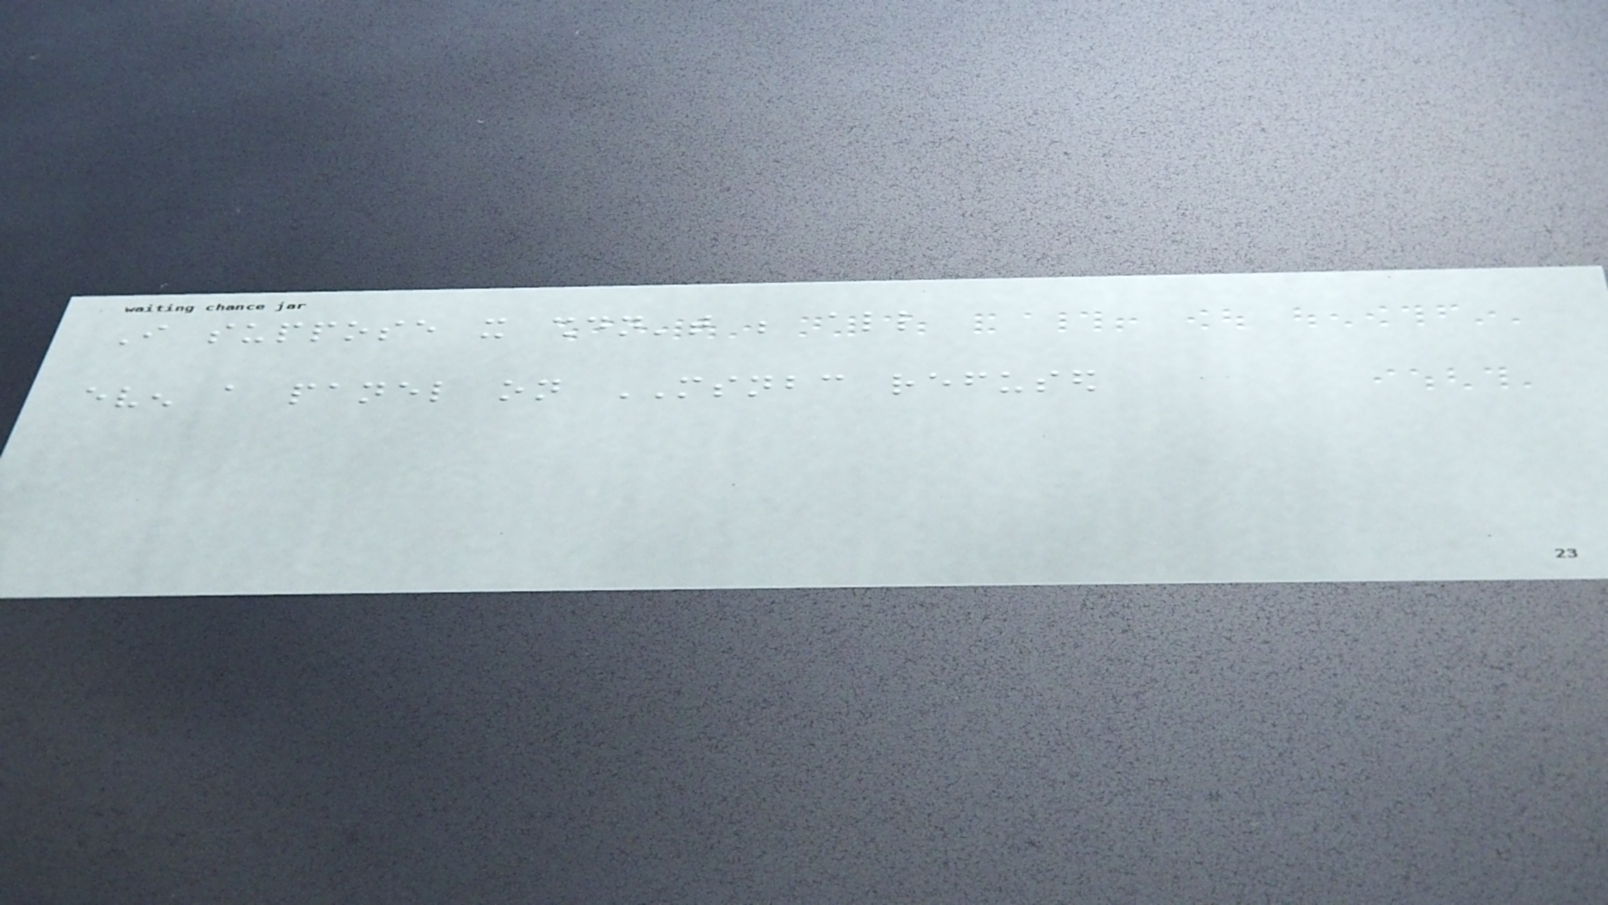I suppose it shouldn't be all
even a panel on MSNBC refused
